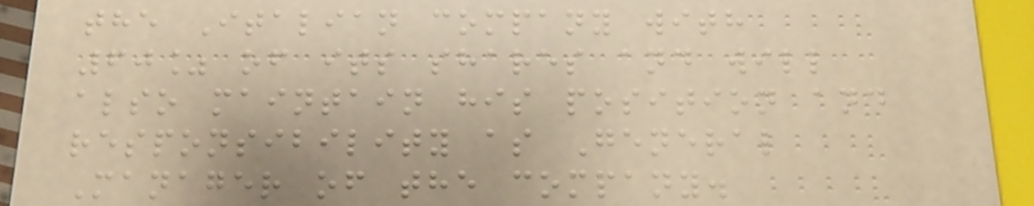the Italian company with
60% of its shares and will
also maintain his position and
responsibility as General
Manager of the company.
